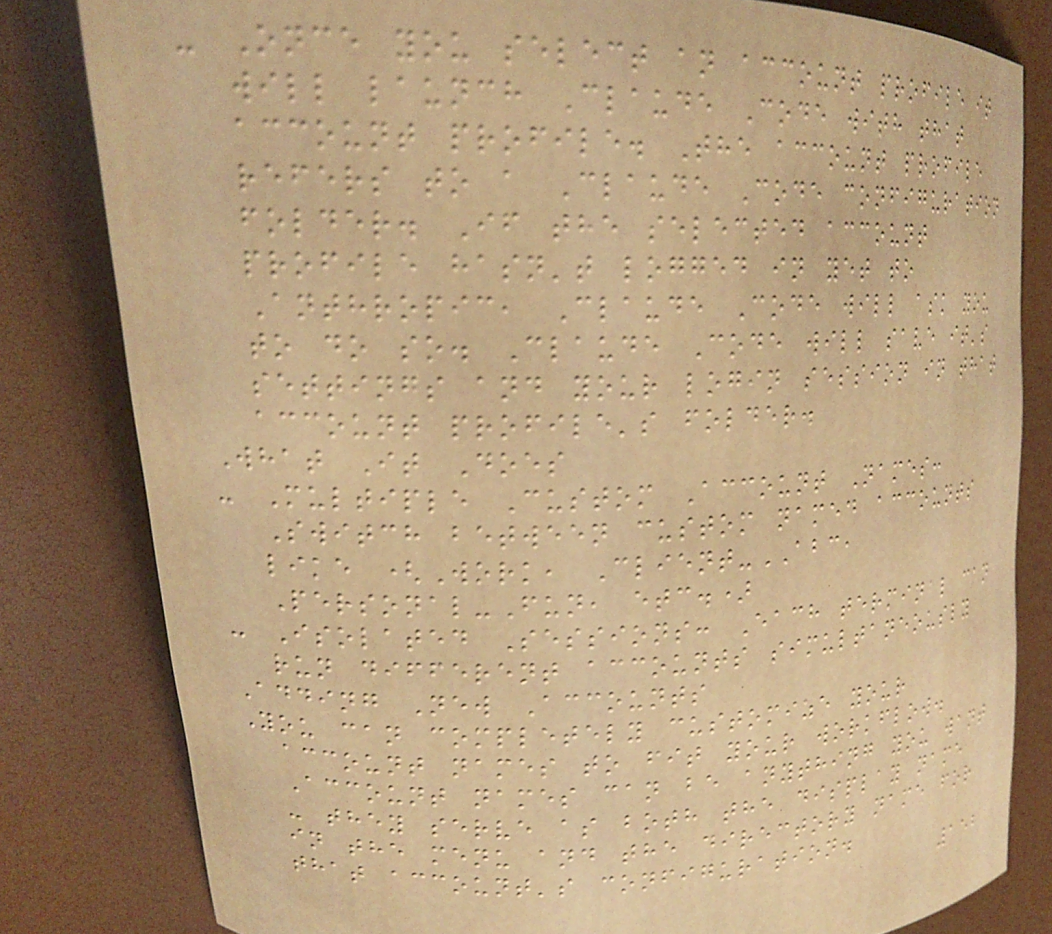- Once you select an account profile it
will launch Claude Code with that
account profile. The account profile
refers to a Claude Code configuration
folder. If the selected account
profile hasn't logged in yet to
Anthropic, Claude Code will ask you
to do so. Claude Code will save it's
settings and your login session in that
account profile's folder.
What It Does
- Multiple Custom Account Names:
Switch between custom named accounts
like (Work, Client-ABC,
Personal-Fun, etc.)
- Isolated Sessions: Each terminal can
run different accounts simultaneously
Adding New Accounts
You can completely customize your
account names to fit your workflow.
Account names can be anything you want
- they serve as both the display name
in the menu and the directory name for
that account's configuration.
152
